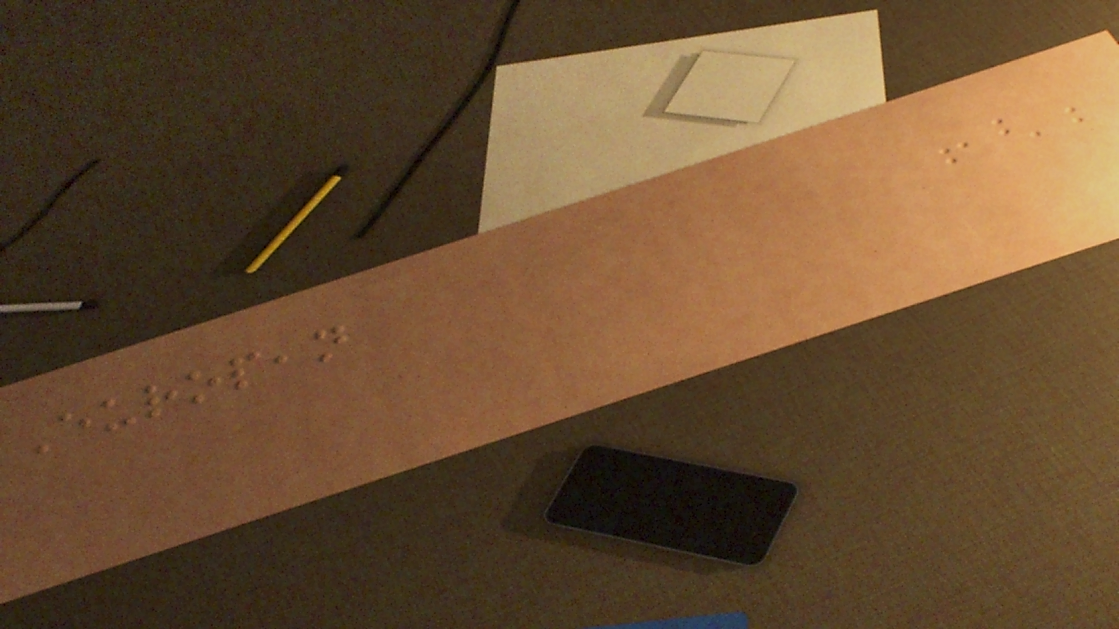European
